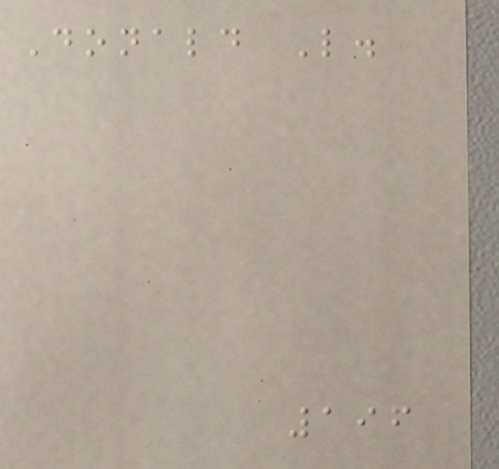Donald L.
196
